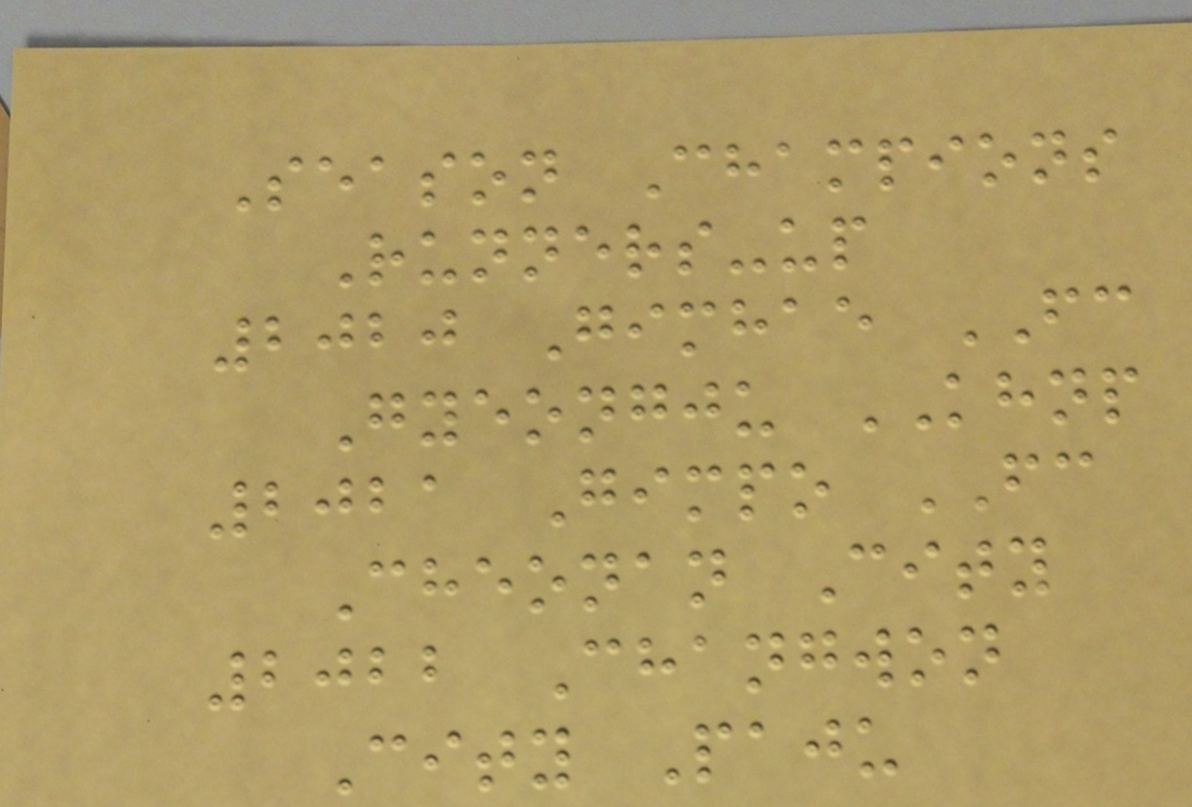Season Champions
Runners-up
2020 Gimhae FC
Gyeongju KHNP
2021 Gimpo FC
Cheonan City
2022 Changwon
City Paju
